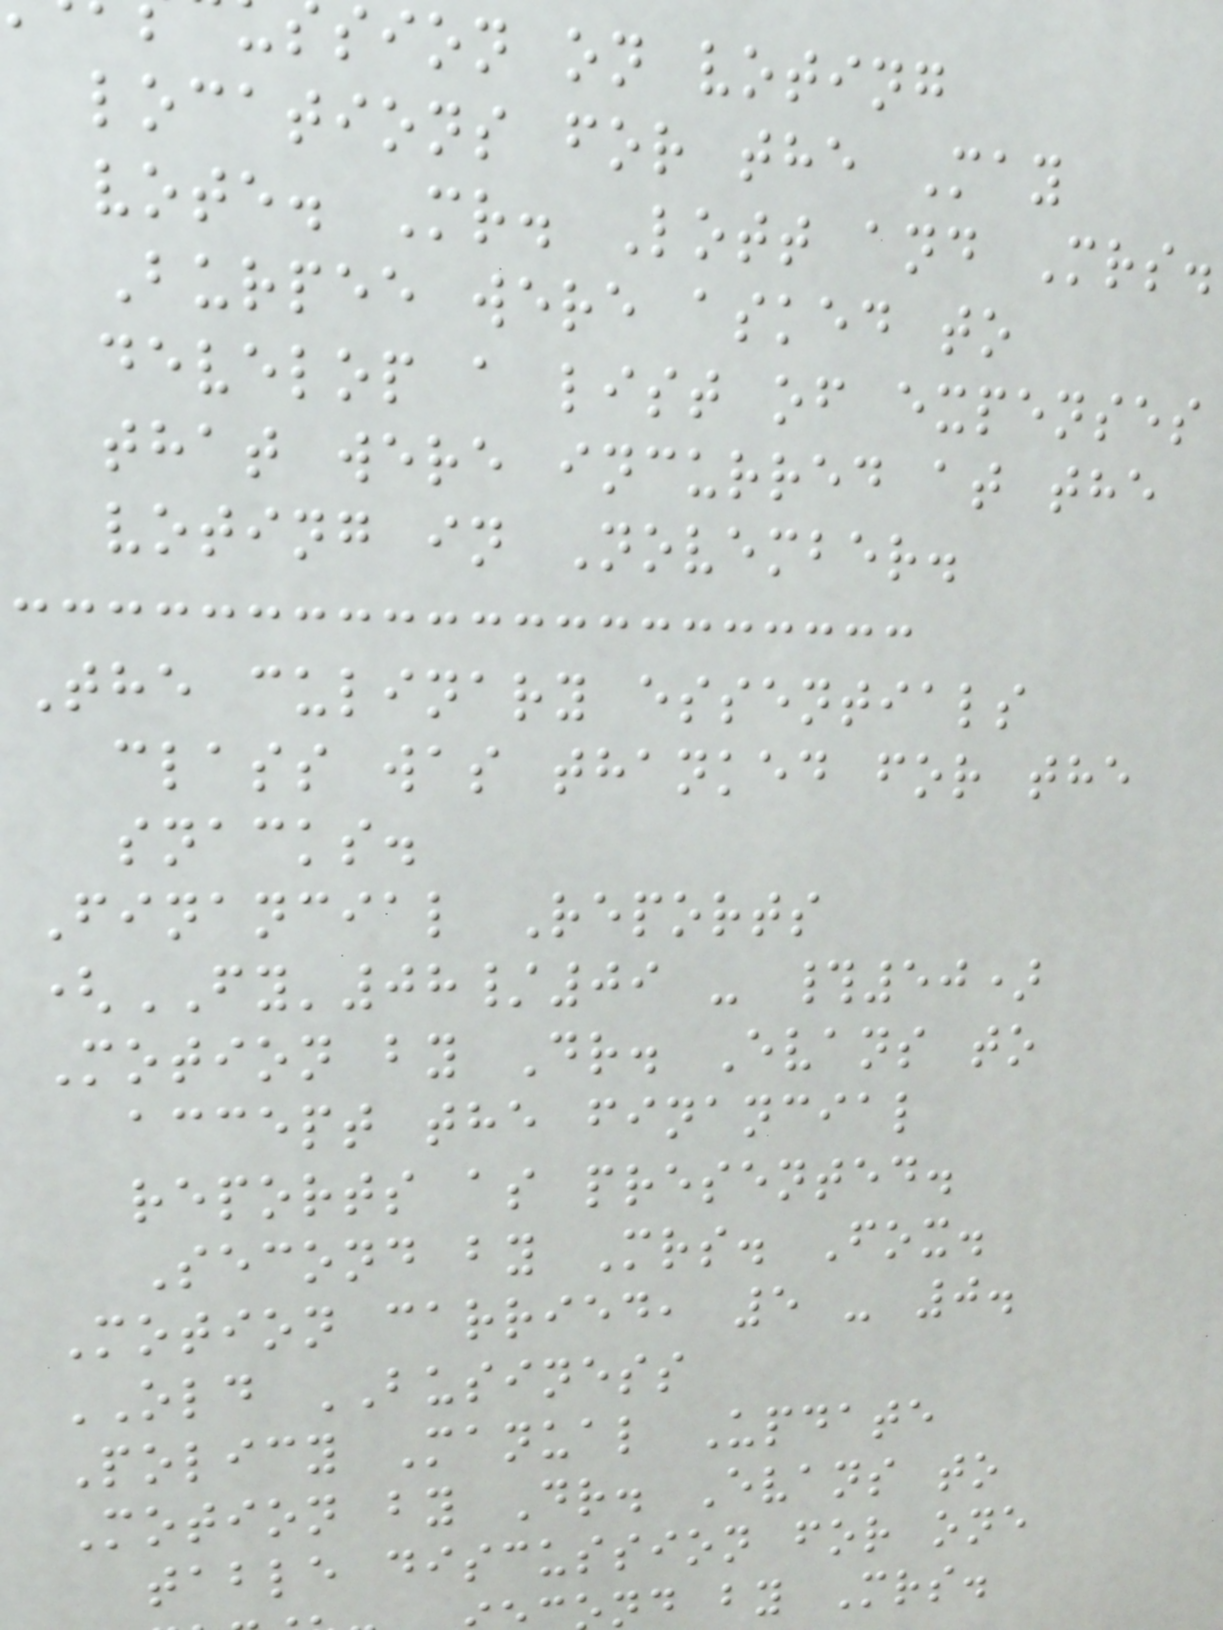sion on voting
locations for the May
vote. Mr. Lott and Mrs.
Burpee were asked to
develop a list of expenses
that were incurred at the
voting in November.
The culinary essentials
class was thanked for the
snacks.
Financial Reports
(FY'08/09 - #50)
Motion by Dr. Evans to
accept the financial
reports as presented.
Second by Mrs. Fox.
Motion carried, 5 - 0.
OLD BUSINESS
Policy Manual Update
Motion by Dr. Evans to
table discussion for one
nd by Mrs.
